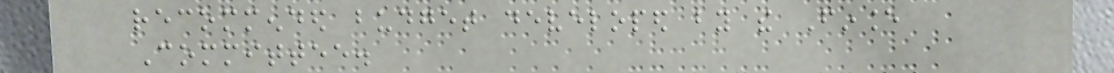recommended budget developed by the Finance
Committee.
